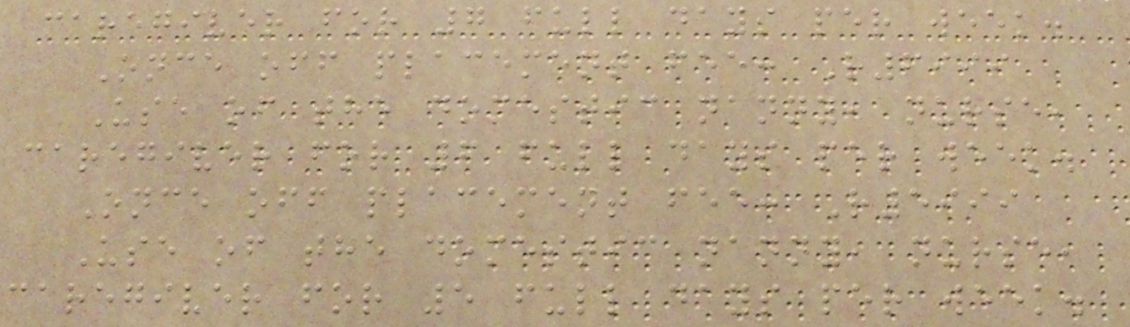caregiver for 7 full days per week.
Once off placement fee: R6999
Use of the domestic nanny, nurse,
caregiver for 6 full days per week.
Once off placement fee: R5999
Use of the domestic nanny, nurse,
caregiver for 5 full days per week.
